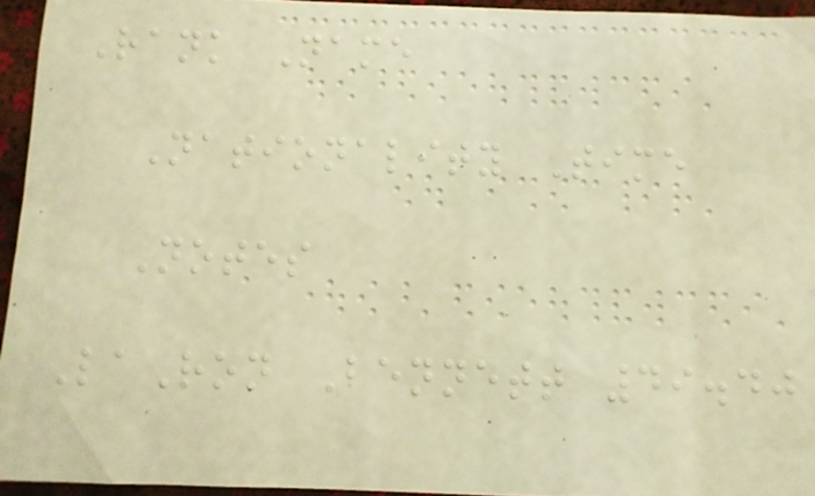Rank Name
Nationality Time
Notes
LaRon Bennett 49.40
